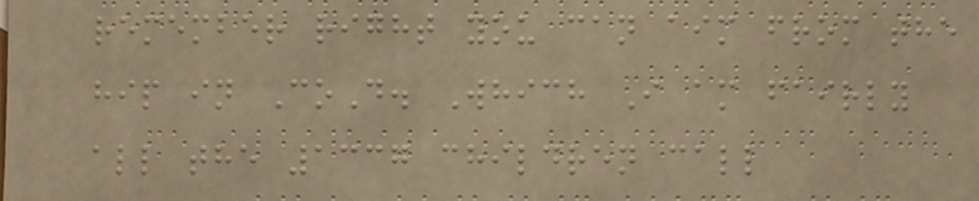remember right you can aim from the
hip in CoD. Which I am fairly
all the 1337 children call
